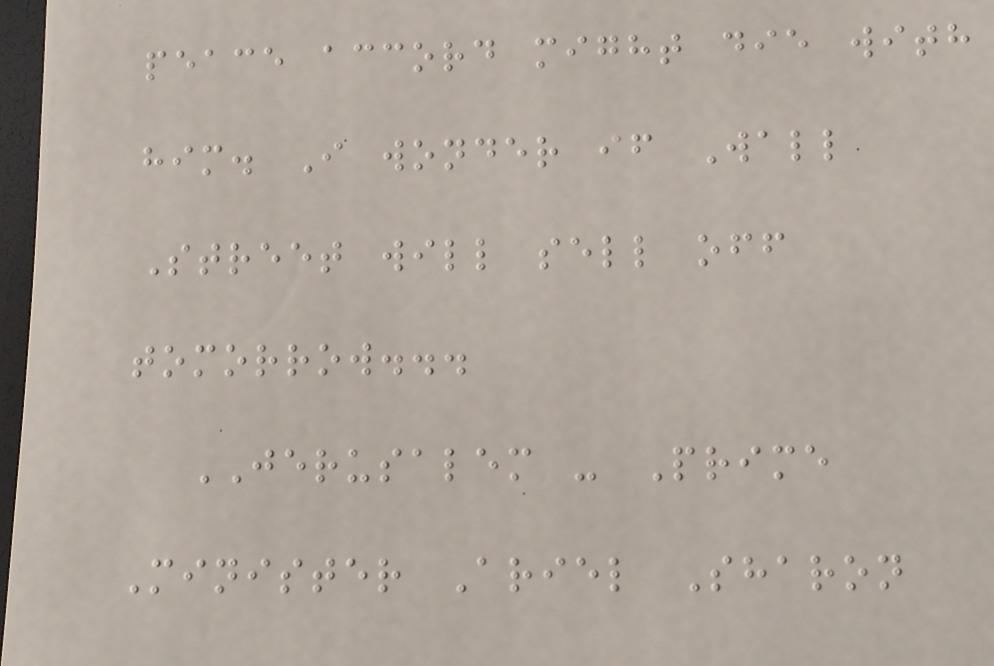peace accord might die with
him. I wonder if Wall
Street will sell off
tomorrow...
JERUSALEM - Prime
Minister Ariel Sharon
